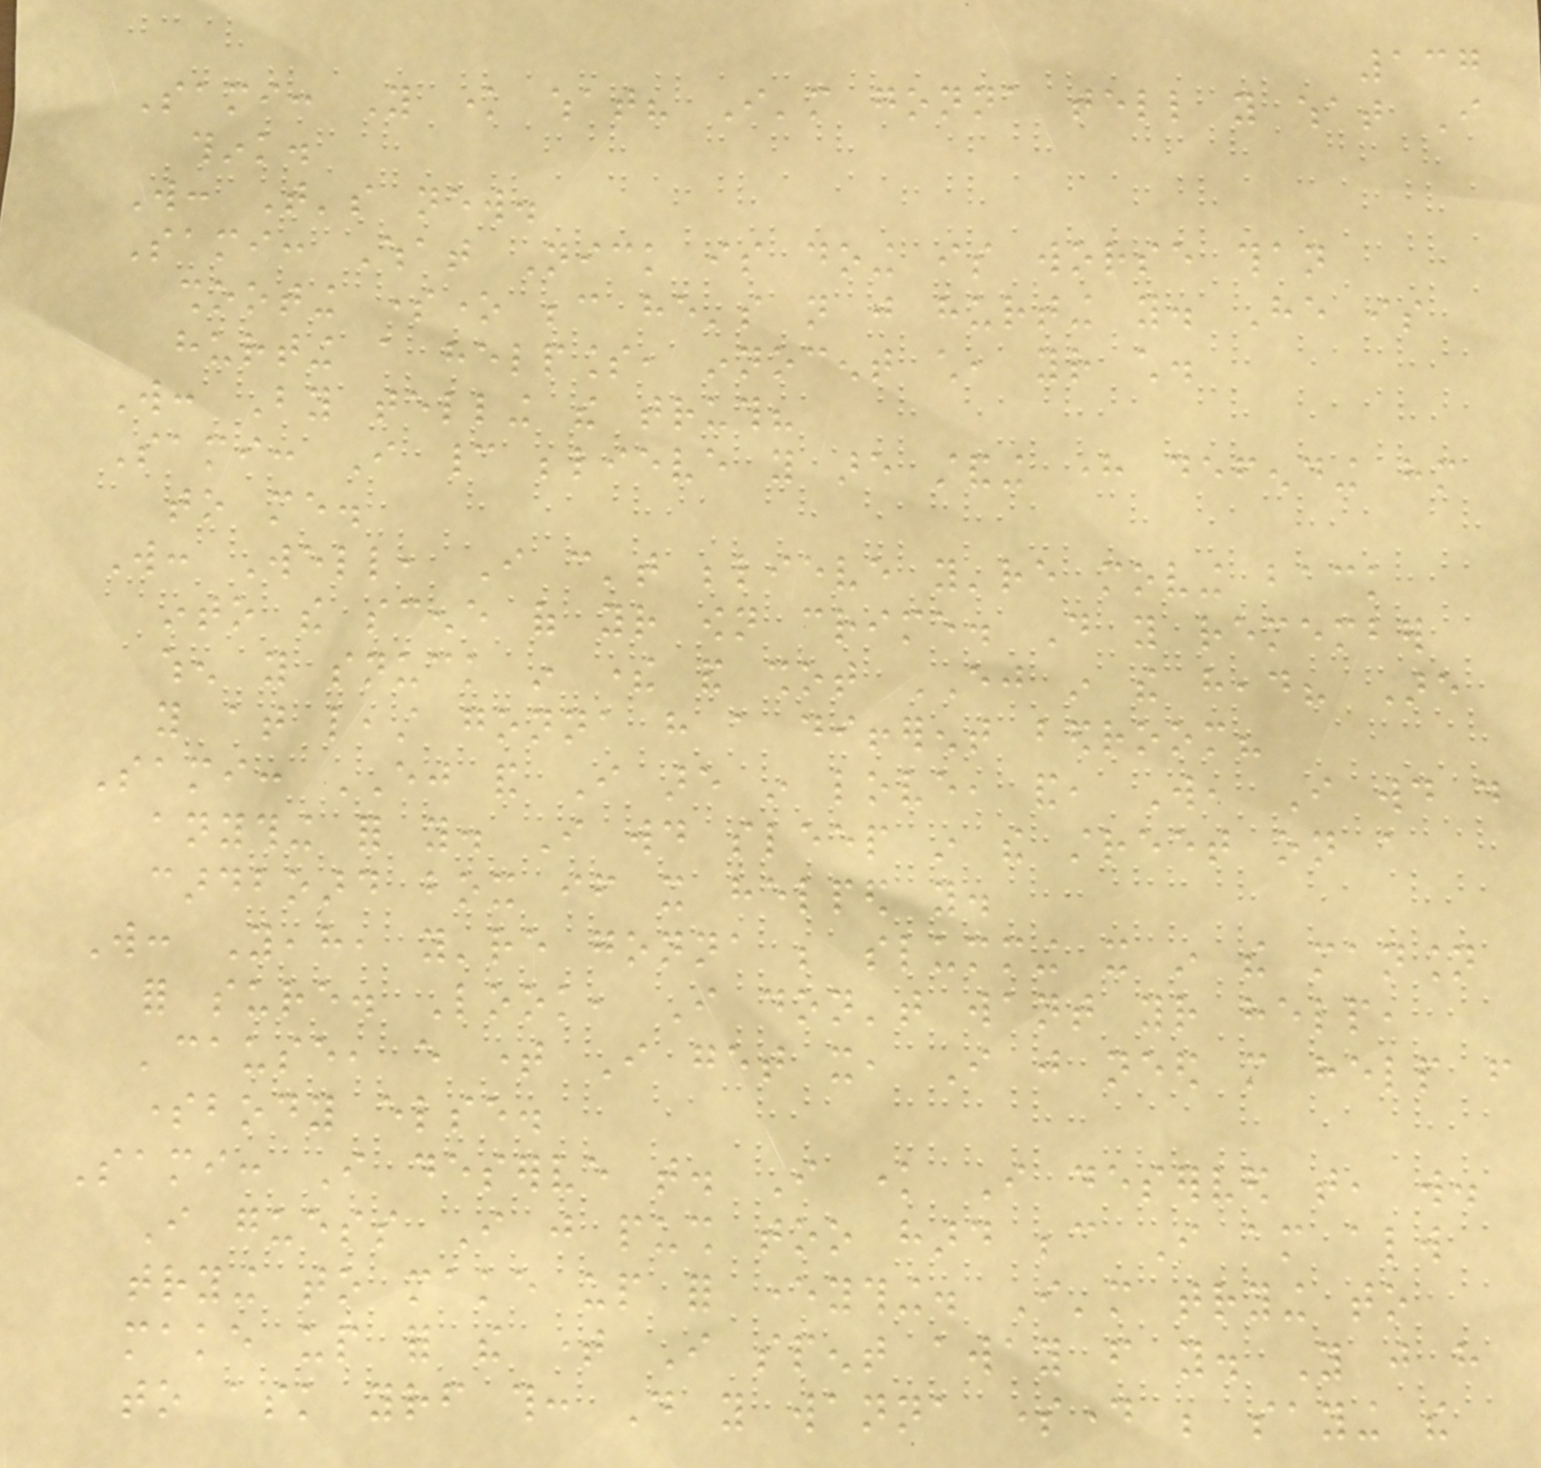137
Sami: You know what? I'm gonna tell you what I
think.
Will: That's new.
Sami: What Nick is doing is worse than
shooting someone because he's not just hurting you. He is
hurting a helpless, innocent child, your child.
Will: By telling the truth?
Sami: I cannot believe you are standing here defending him
to me.
Will: Well, I can't believe you're moving back
into the scene of your own crime. Do you remember
when you snuck in there and shot EJ in the head? Are
you at least gonna have a different bedroom?
Sami: EJ and I are in love, and, Will, I would do
anything for you. I would sleep in the street on a
cardboard box if it helped you.
Will: Yeah, you're gonna be slumming it in the mansion
for sure. Look, I don't want your help,
'cause, every time I get it, I just need more help from
somebody else.
Sami: I deserve that. I know I deserved that, will.
I guess I just push too hard because I am always
trying to make up for everything. I'm trying to
make up for the time I spent away from you. You just have
to ask yourself this: Do you wanna someday be saying the
